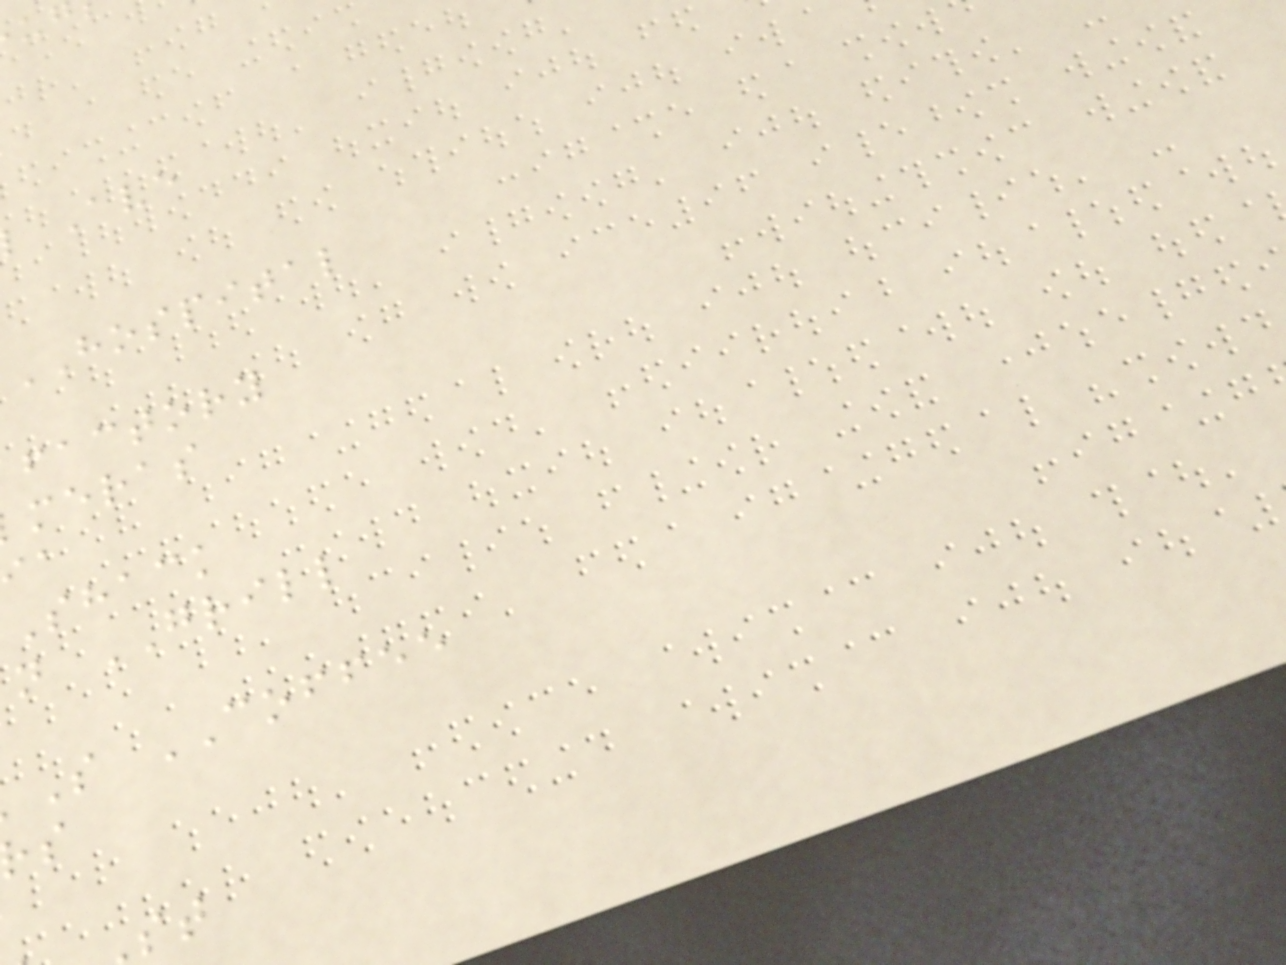Ave
HOSPITAL
factory
meras
shack
n GRILL
S COFFEE
